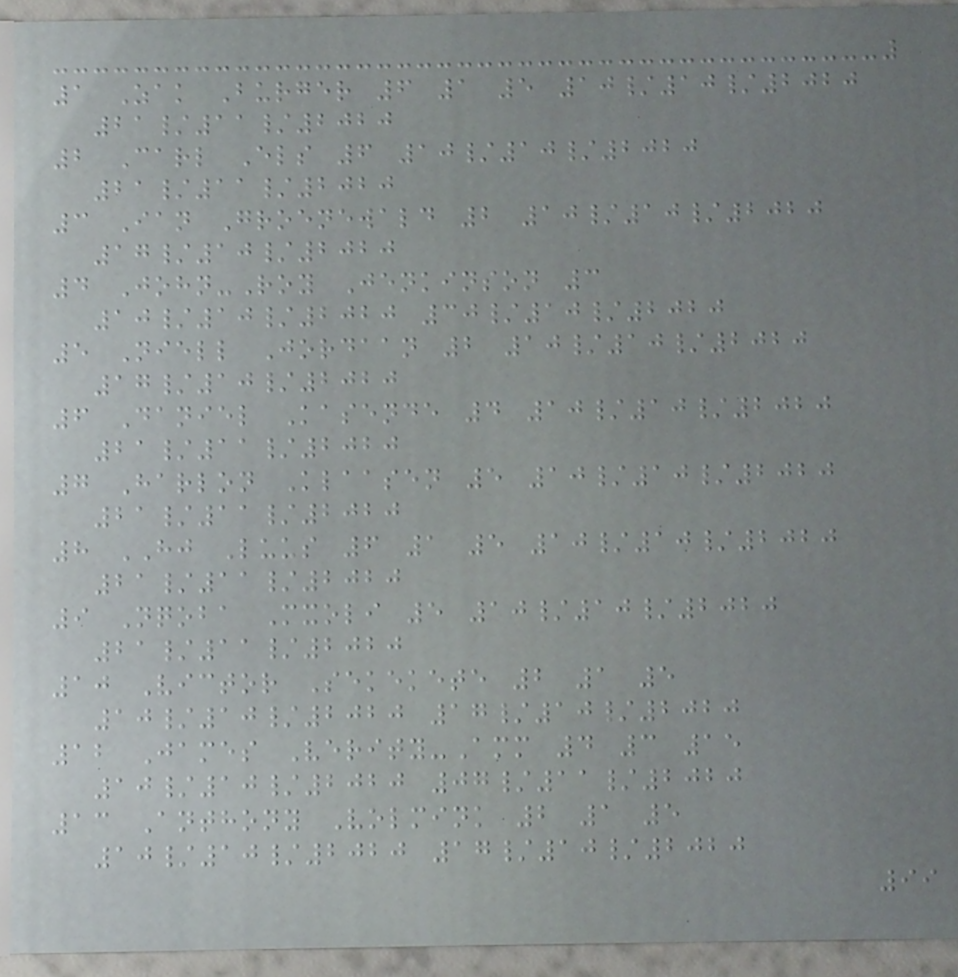1 Zak Burger 6 1 5 10/10/2020
21/11/2020
2 Carl Els 6 10/10/2020
21/11/2020
3 Ian Groenewald 2 10/10/2020
17/10/2020
4 John-Roy Jenkinson 3
10/10/2020 30/10/2020
5 Niell Jordaan 2 10/10/2020
17/10/2020
6 Daniel Kasende 4 10/10/2020
21/11/2020
7 Harlon Klaasen 5 10/10/2020
21/11/2020
8 HJ Luus 6 1 5 10/10/2020
21/11/2020
9 Nqoba Mxoli 5 10/10/2020
21/11/2020
10 Victor Sekekete 2 1 5
10/10/2020 17/10/2020
12 James Verity-Amm 4 3 15
10/10/2020 07/11/2020
13 Anthony Volmink 2 1 5
10/10/2020 17/10/2020
99
